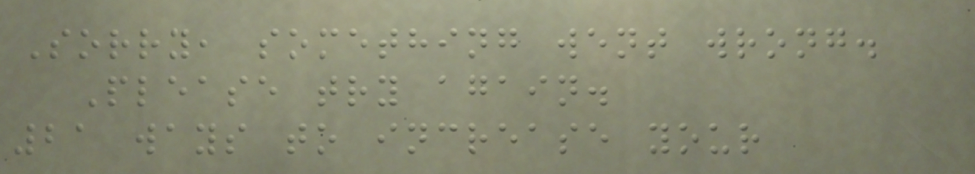Sorry, something went wrong.
Please try again.
21 ways to increase your
